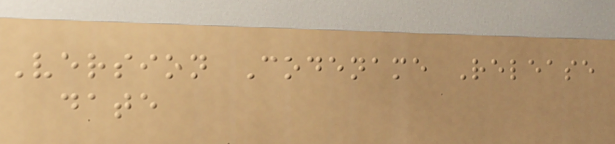Version Codename Release
date
